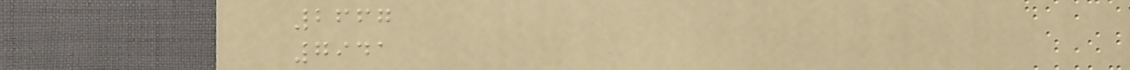2667
7941
